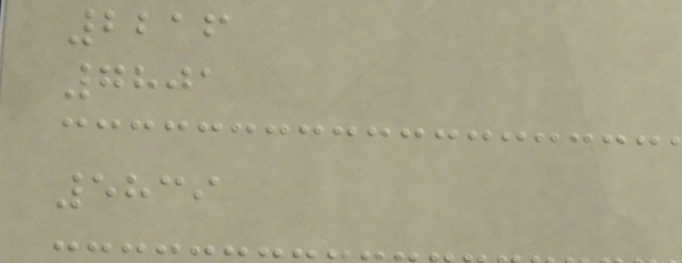2216
7801
5839
